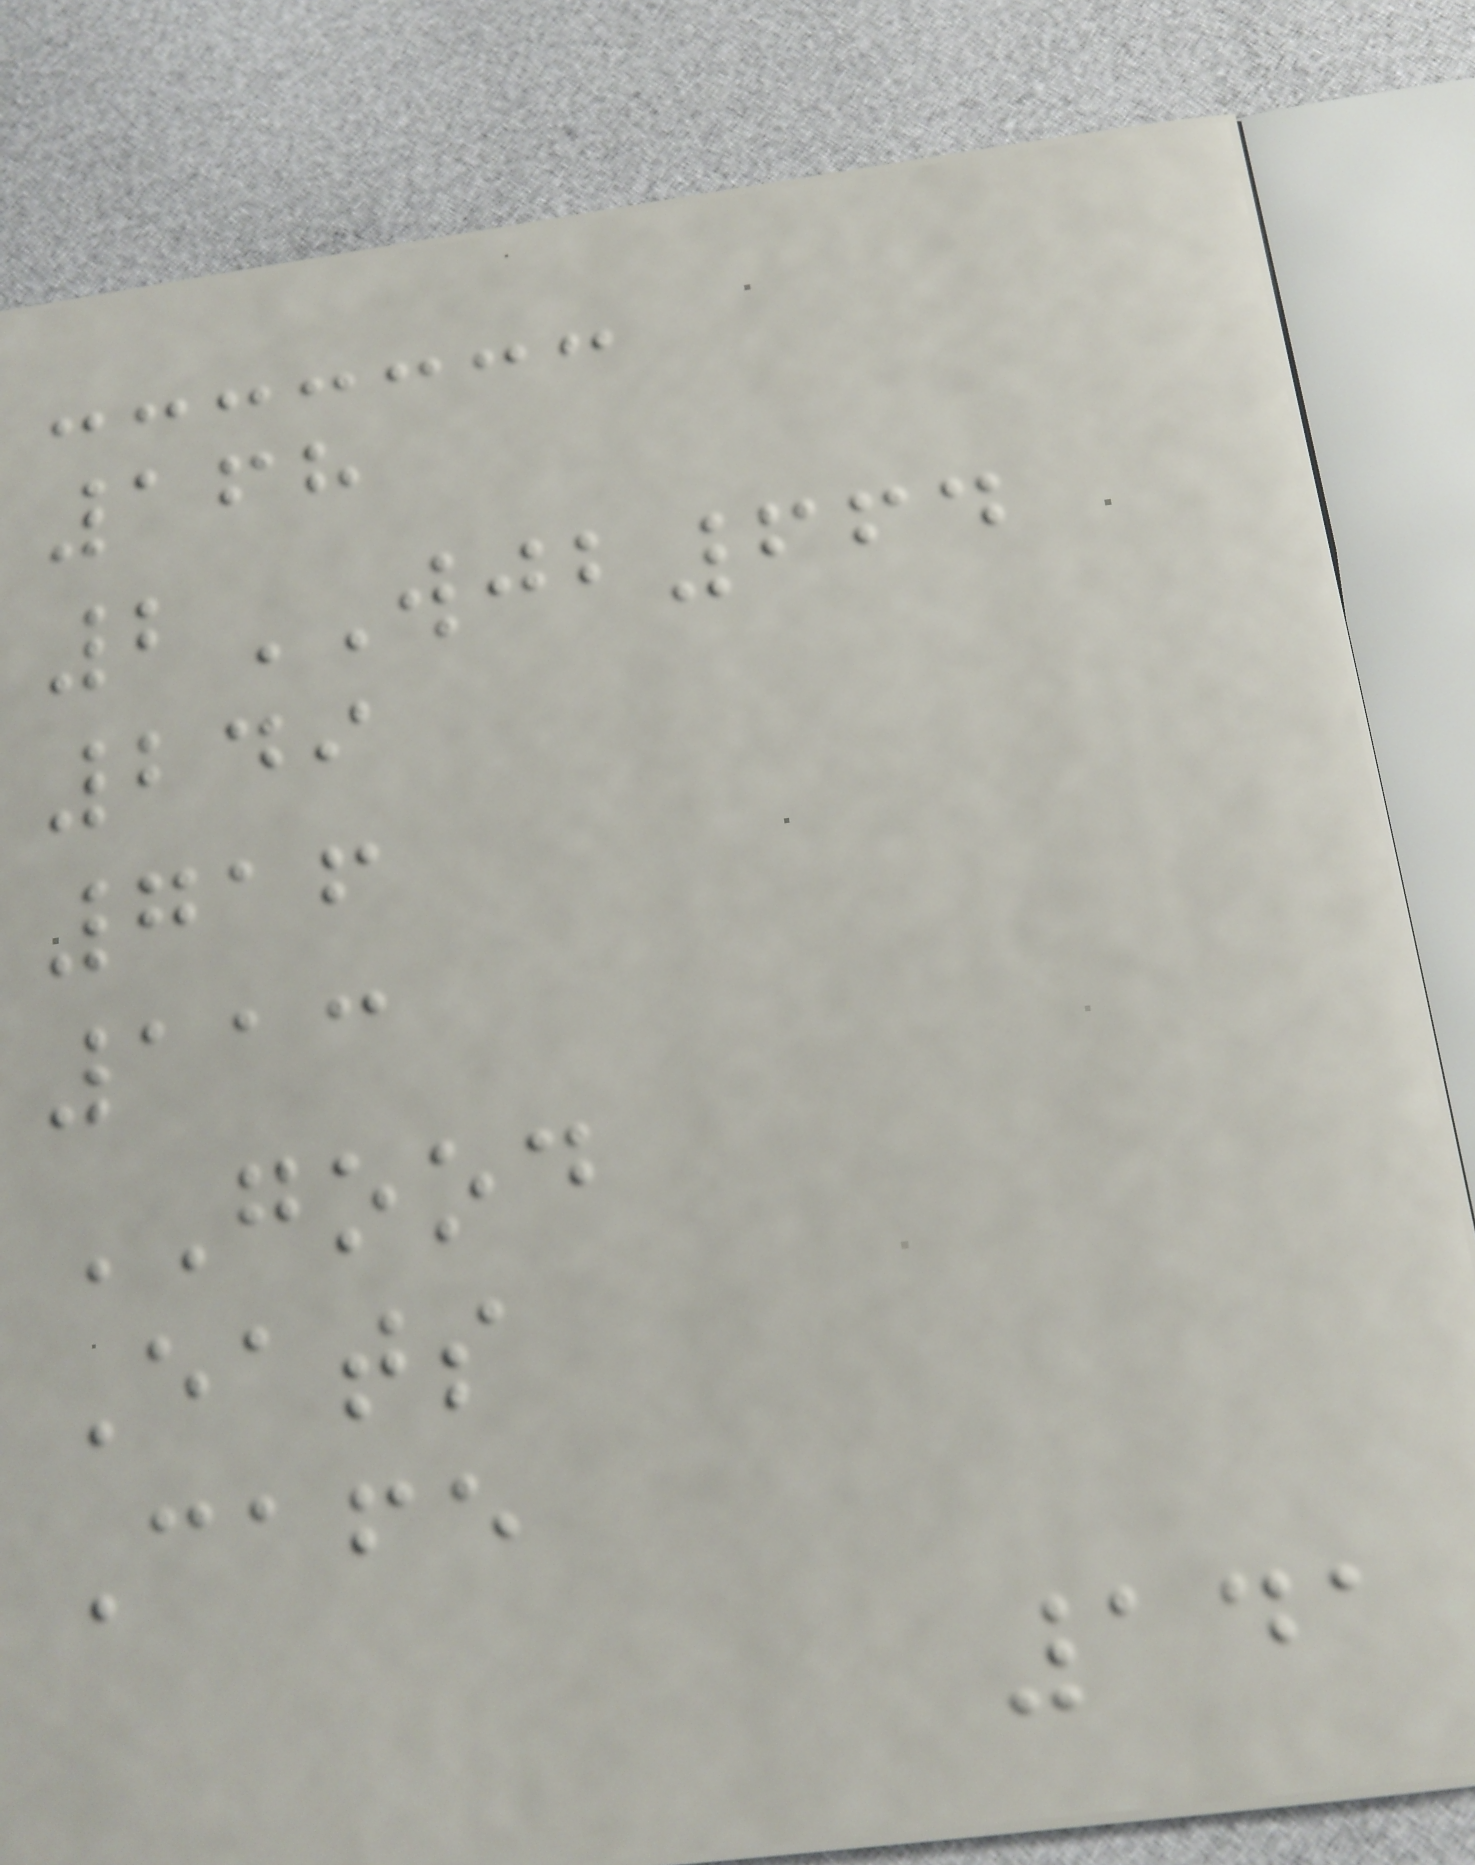168
2WJB664
249
716
113
GOOD
Eats
Cafe
141
